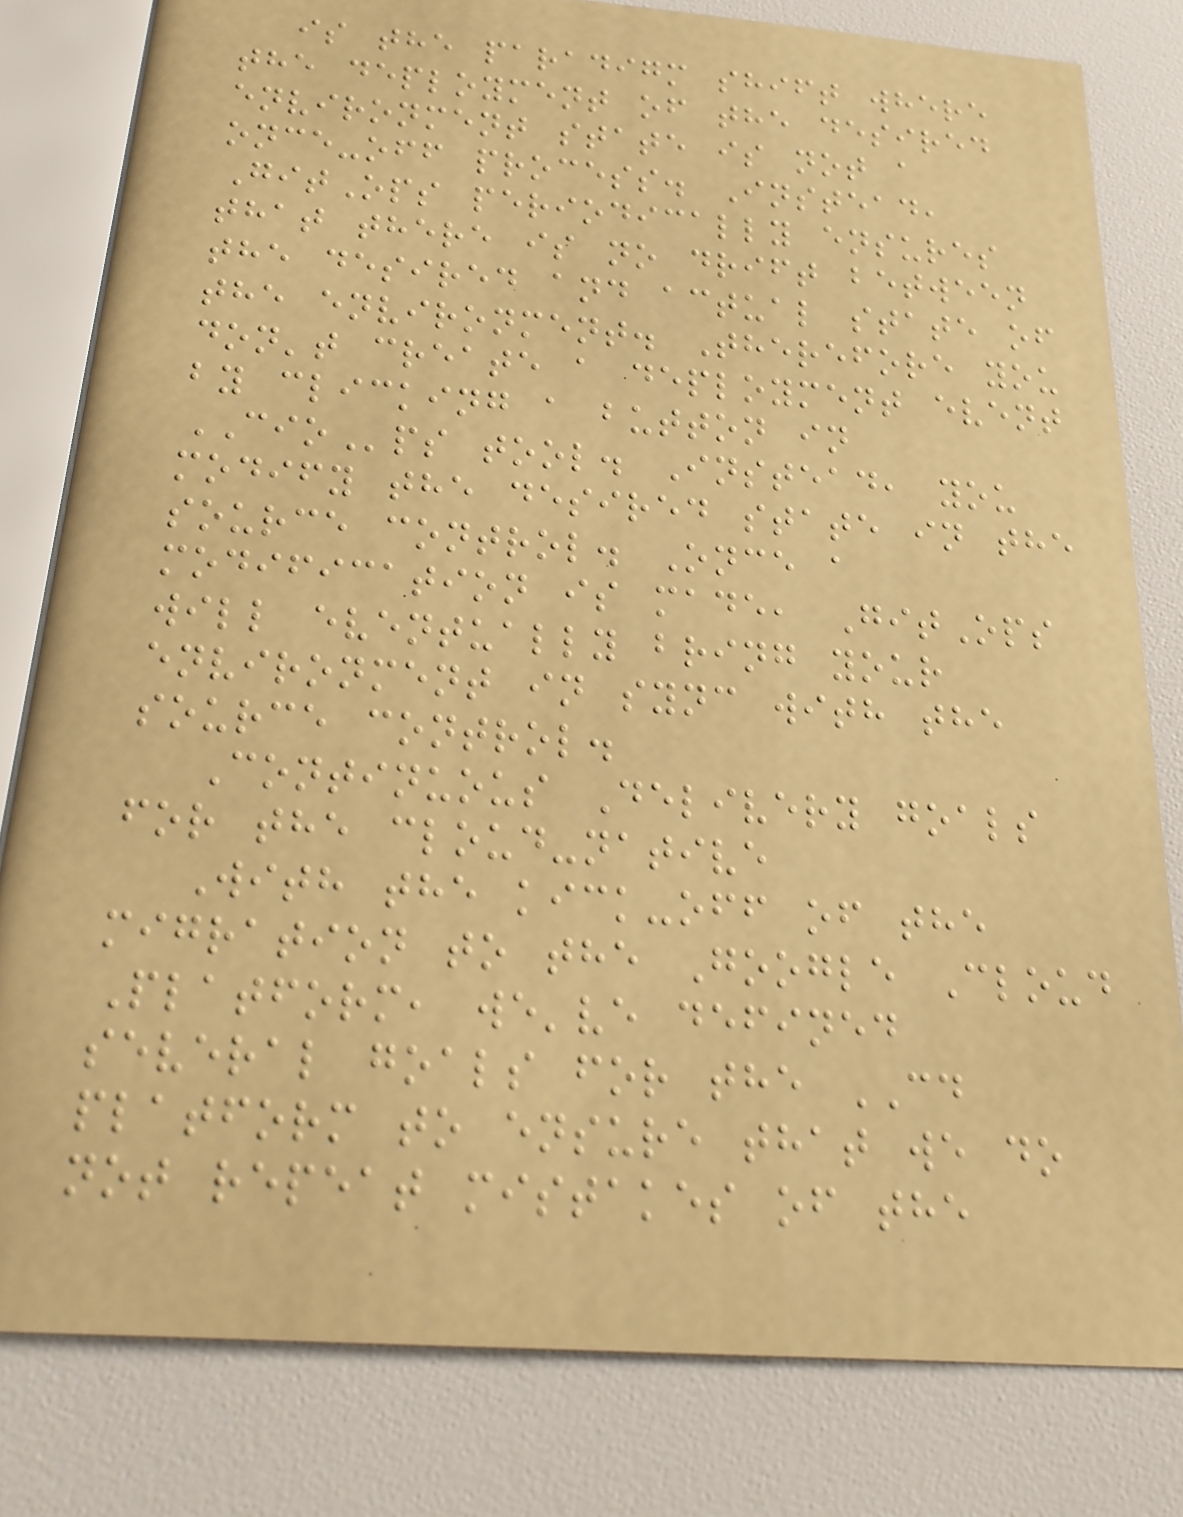is the paradigm shift where
the deployment of the desired
environment state is not a
once-off process. Instead,
GitOps periodically ensures
that there is no drift between
the desired and actual state of
the environment. Therefore you
don't create a deployment event
by clicking a button in
CIOps tool. Instead, you
modify the desired state in the
source control. Once a
modification is made, GitOps
will eventually bring your
environment in sync with the
source control.
Continuous Delivery goals
for the cloud-native
With the kick-off of the
migration to the Google Cloud
Platform, we've defined
several goals for the CD
platform to ensure that we do
not repeat mistakes of the
